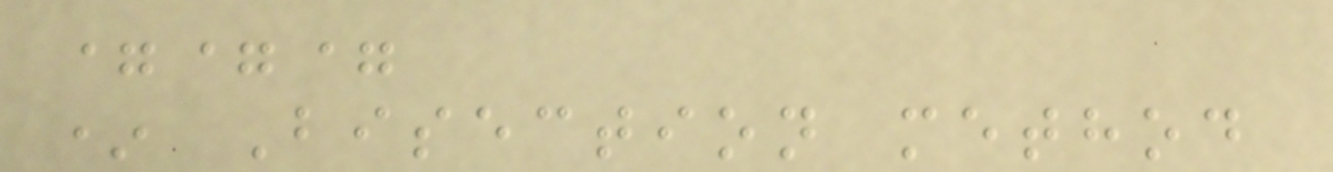===
* Bisection method
